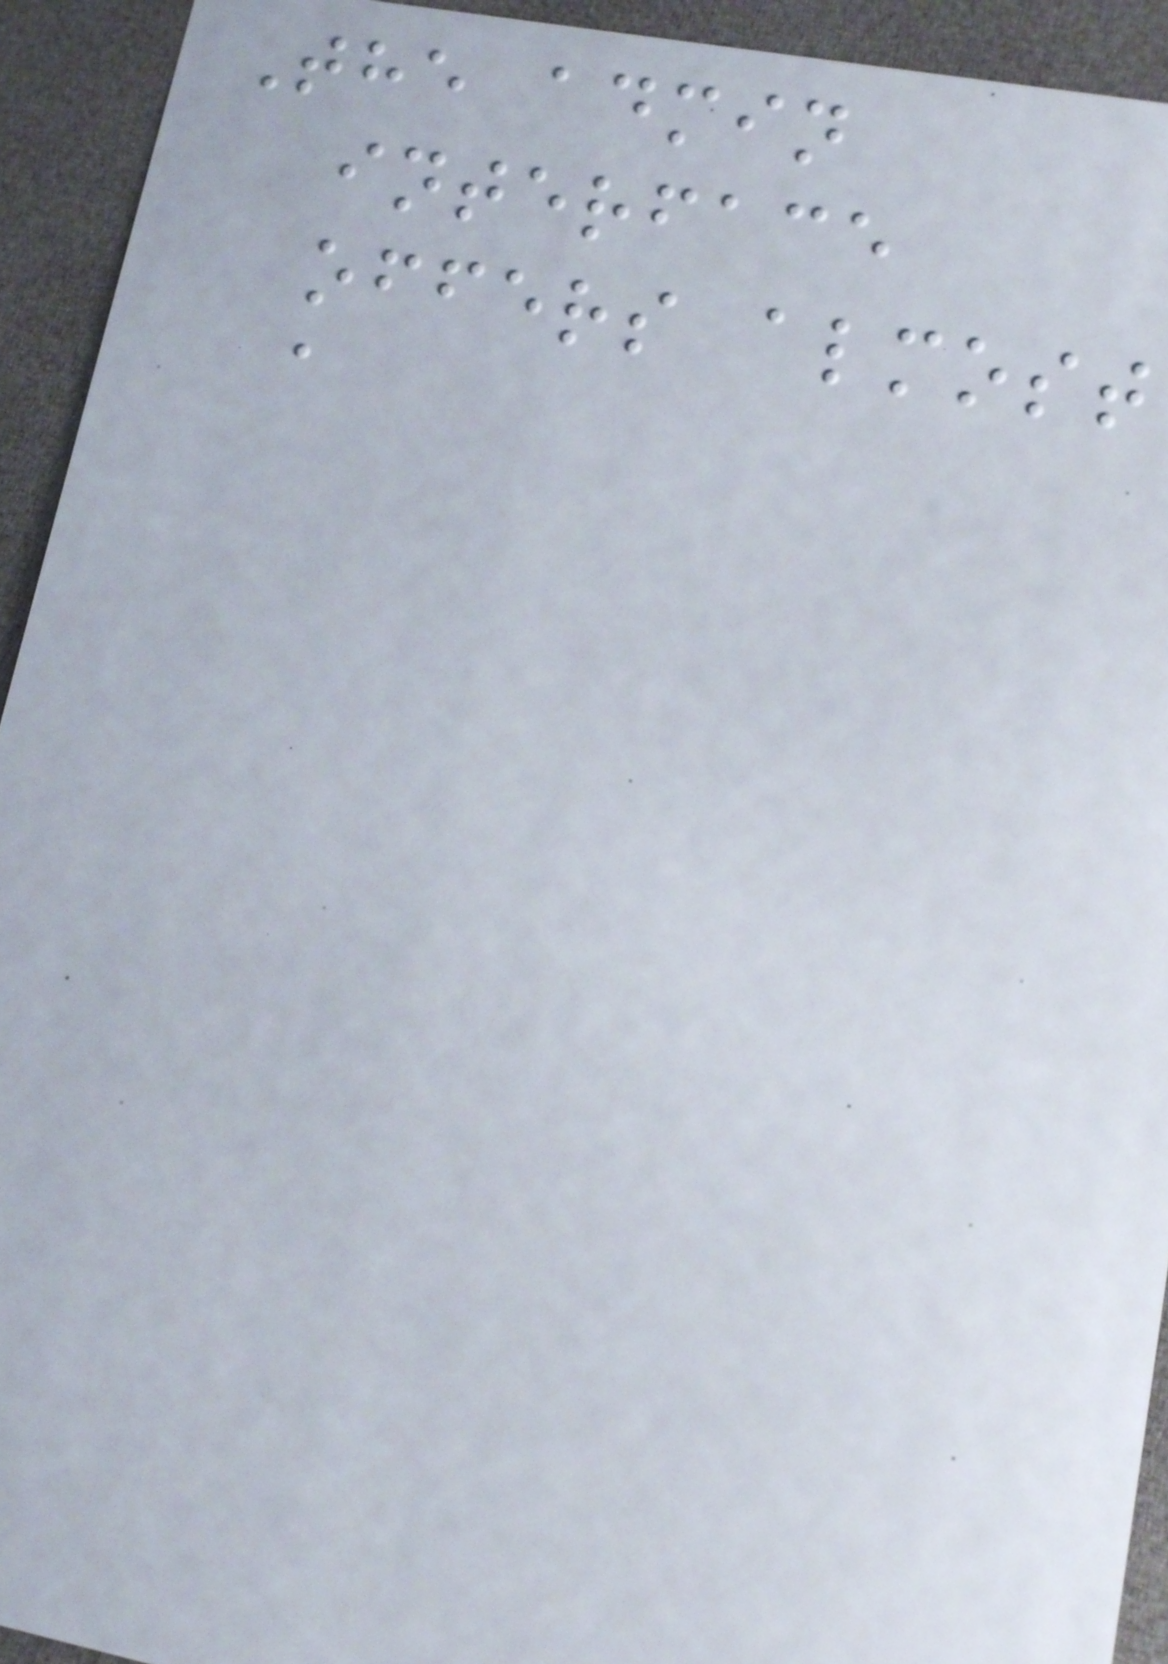The admin
interface
offers almost
a
